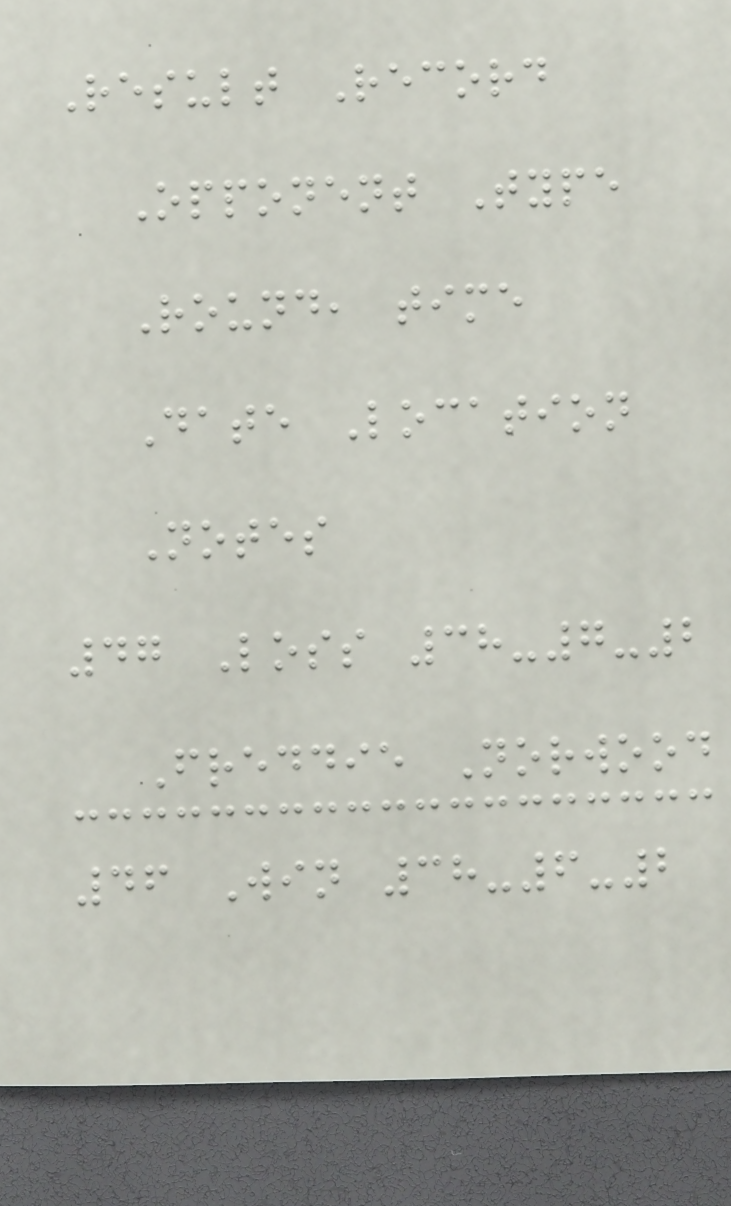Result Record
Opponent Type
Round, time
Date Location
Notes
47 Loss 38-7-2
Freddie Norwood
46 Win 38-6-2
